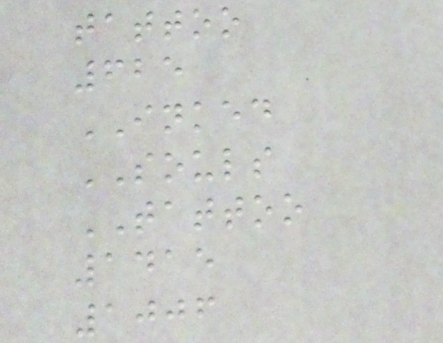tattoo
625
INKED
SOULS
TATTOO
1415
1006
